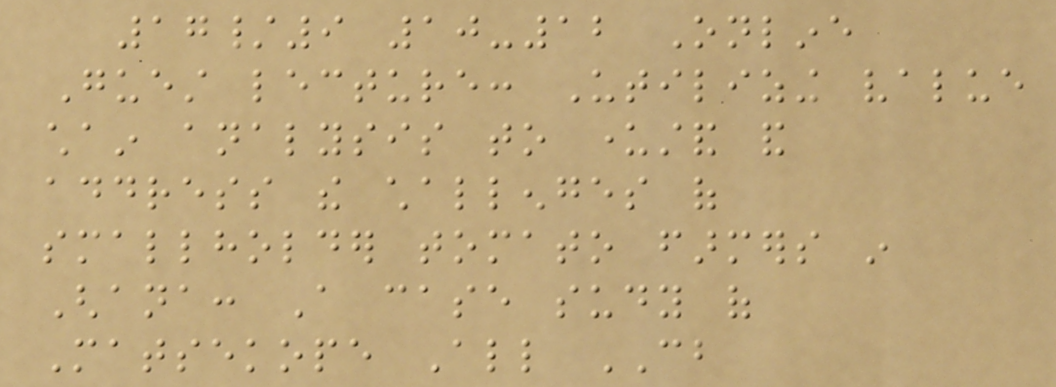17/9 10-12 Online
Guest lecture: Utilizing value
chain analysis to understand and
address the challenges of
smallholder tomato farmers in
Ghana: A case sudy of
Matsekope All CB
